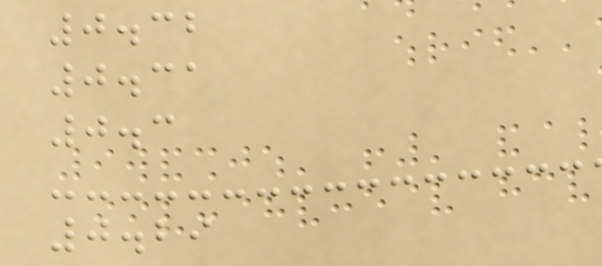0.32
0.31
0.3
0.29
